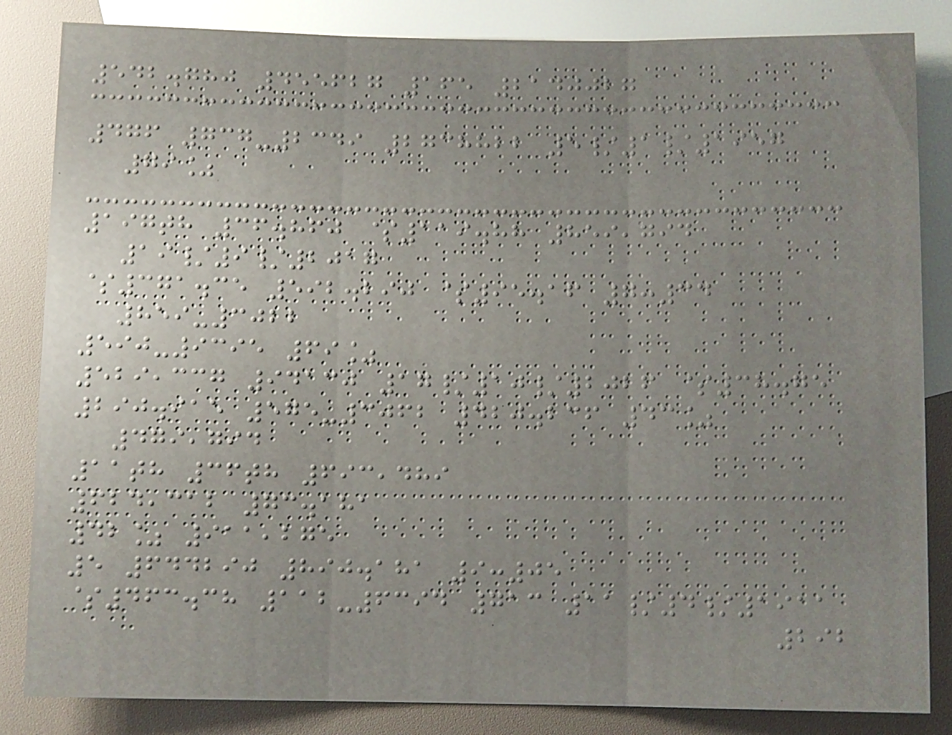542.780 455627 165 2140027
476 737-2349 2738822 5/1/1957
79%
197th 36.860 $119.88 859,794
19/9/2017
$371.35 592.290 $95.16 7:34
859-3022
590-9395 69%
529,337 94130 17/10/2026 $38.75
290.915 575-3062 420.236 43%
479,794
11th 36th 693,489
624,312 73.181
42% 911,275
5 644290 890.181 9:05
$463.38 112-6394 713 11/4/1911
292
